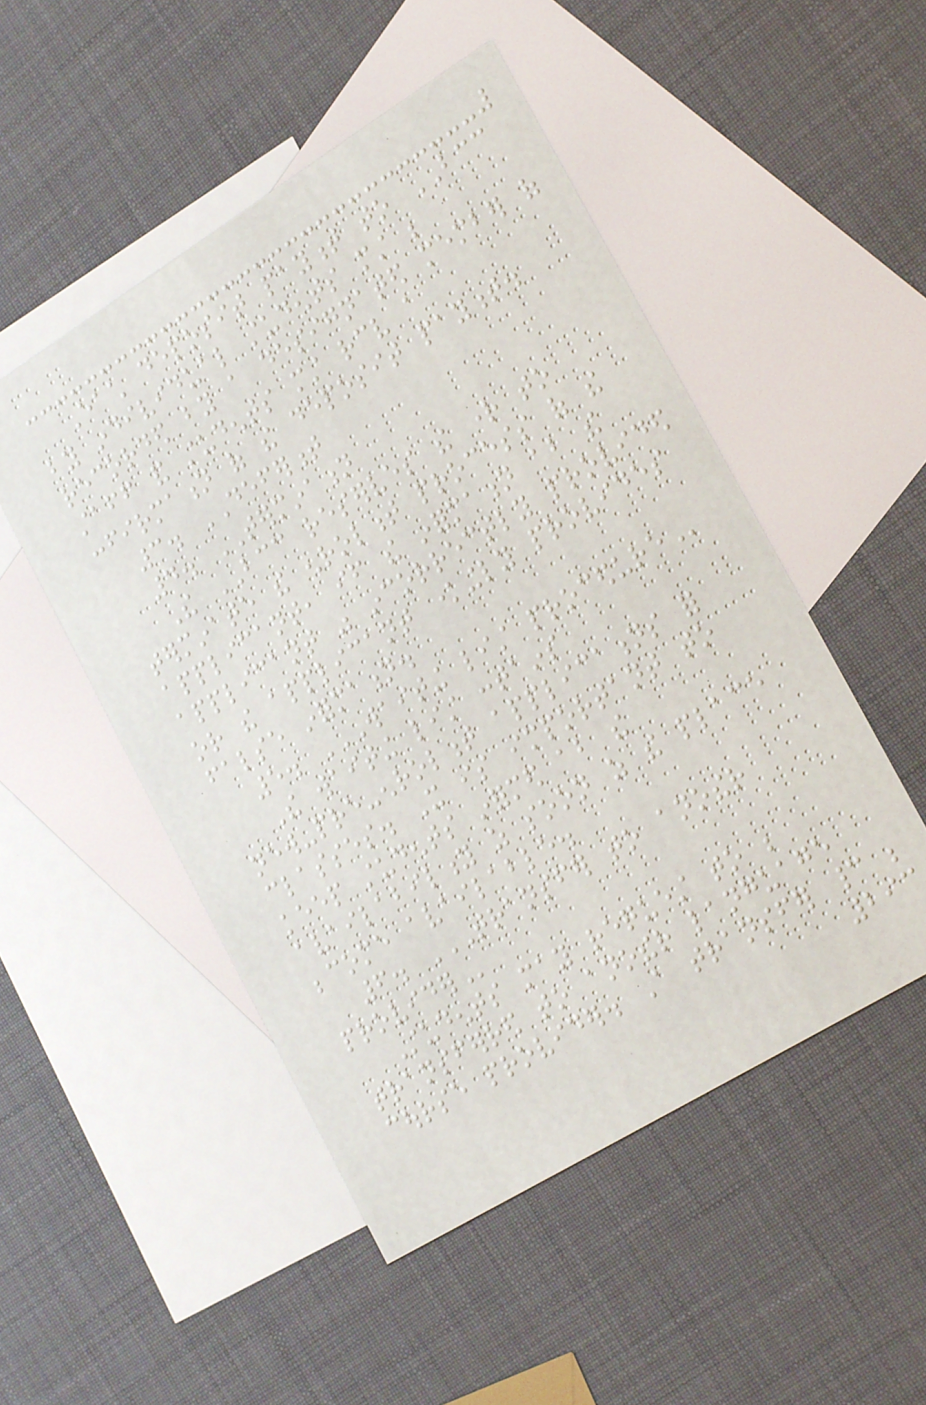Each deposit payment to BCC
by individual students must be
recorded by a designated member of
staff and students must receive a
confirmation of the deposit payment.
3. DEFERMENT
4. TERMINATION
The BCC reserves the right to
terminate the enrolment process of the
applicant, if the information about the
applicant was incorrectly provided
or the applicant knowingly provides
false information.
5. WAITING LIST PROCEDURE
The waiting list contains
new-pre-enrolment applications for
classes. It is important to
keep students informed about the
availability as soon as the place
become available.
6. TRANSFER TO ANOTHER
PROVIDER
Students may request to be
transferred to another language
course provider. A transfer cannot be
293
